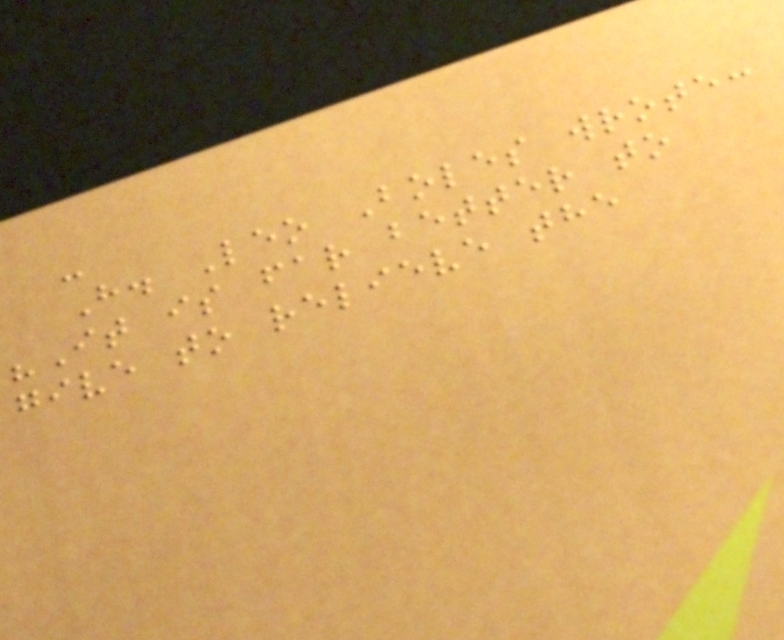-
H. Leo Boles wrote:
"It is far better to
give to relieve the
